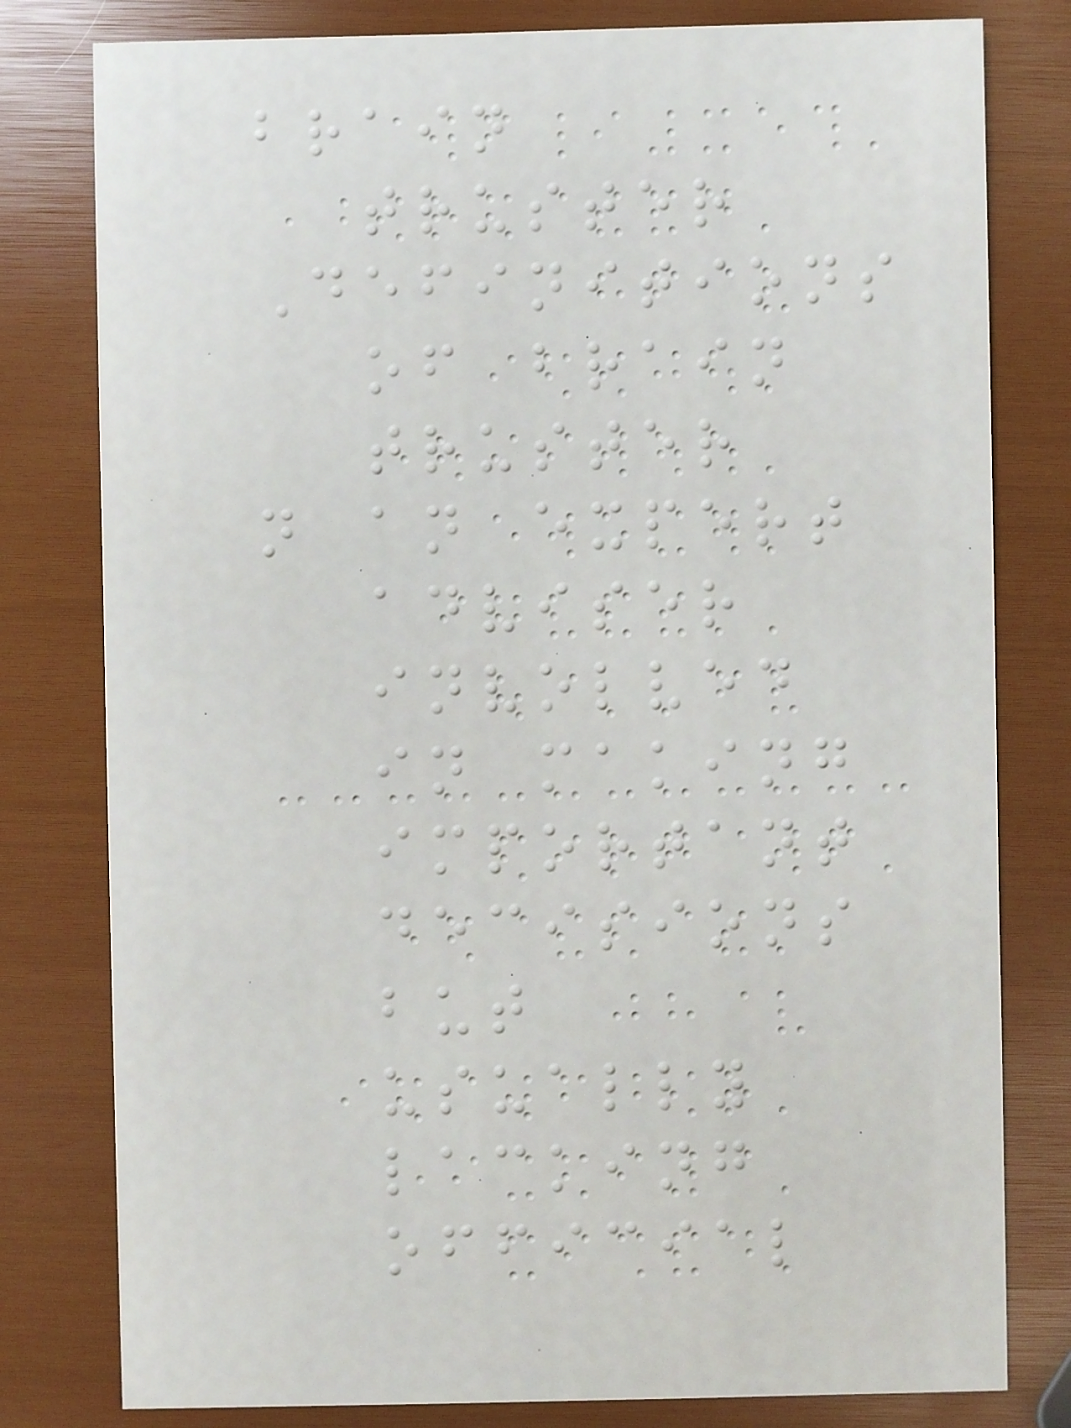brain
truster
Definitions
of brain
truster
n an expert
adviser
involved
in making
important
decisions
but
usually
lacking
official
